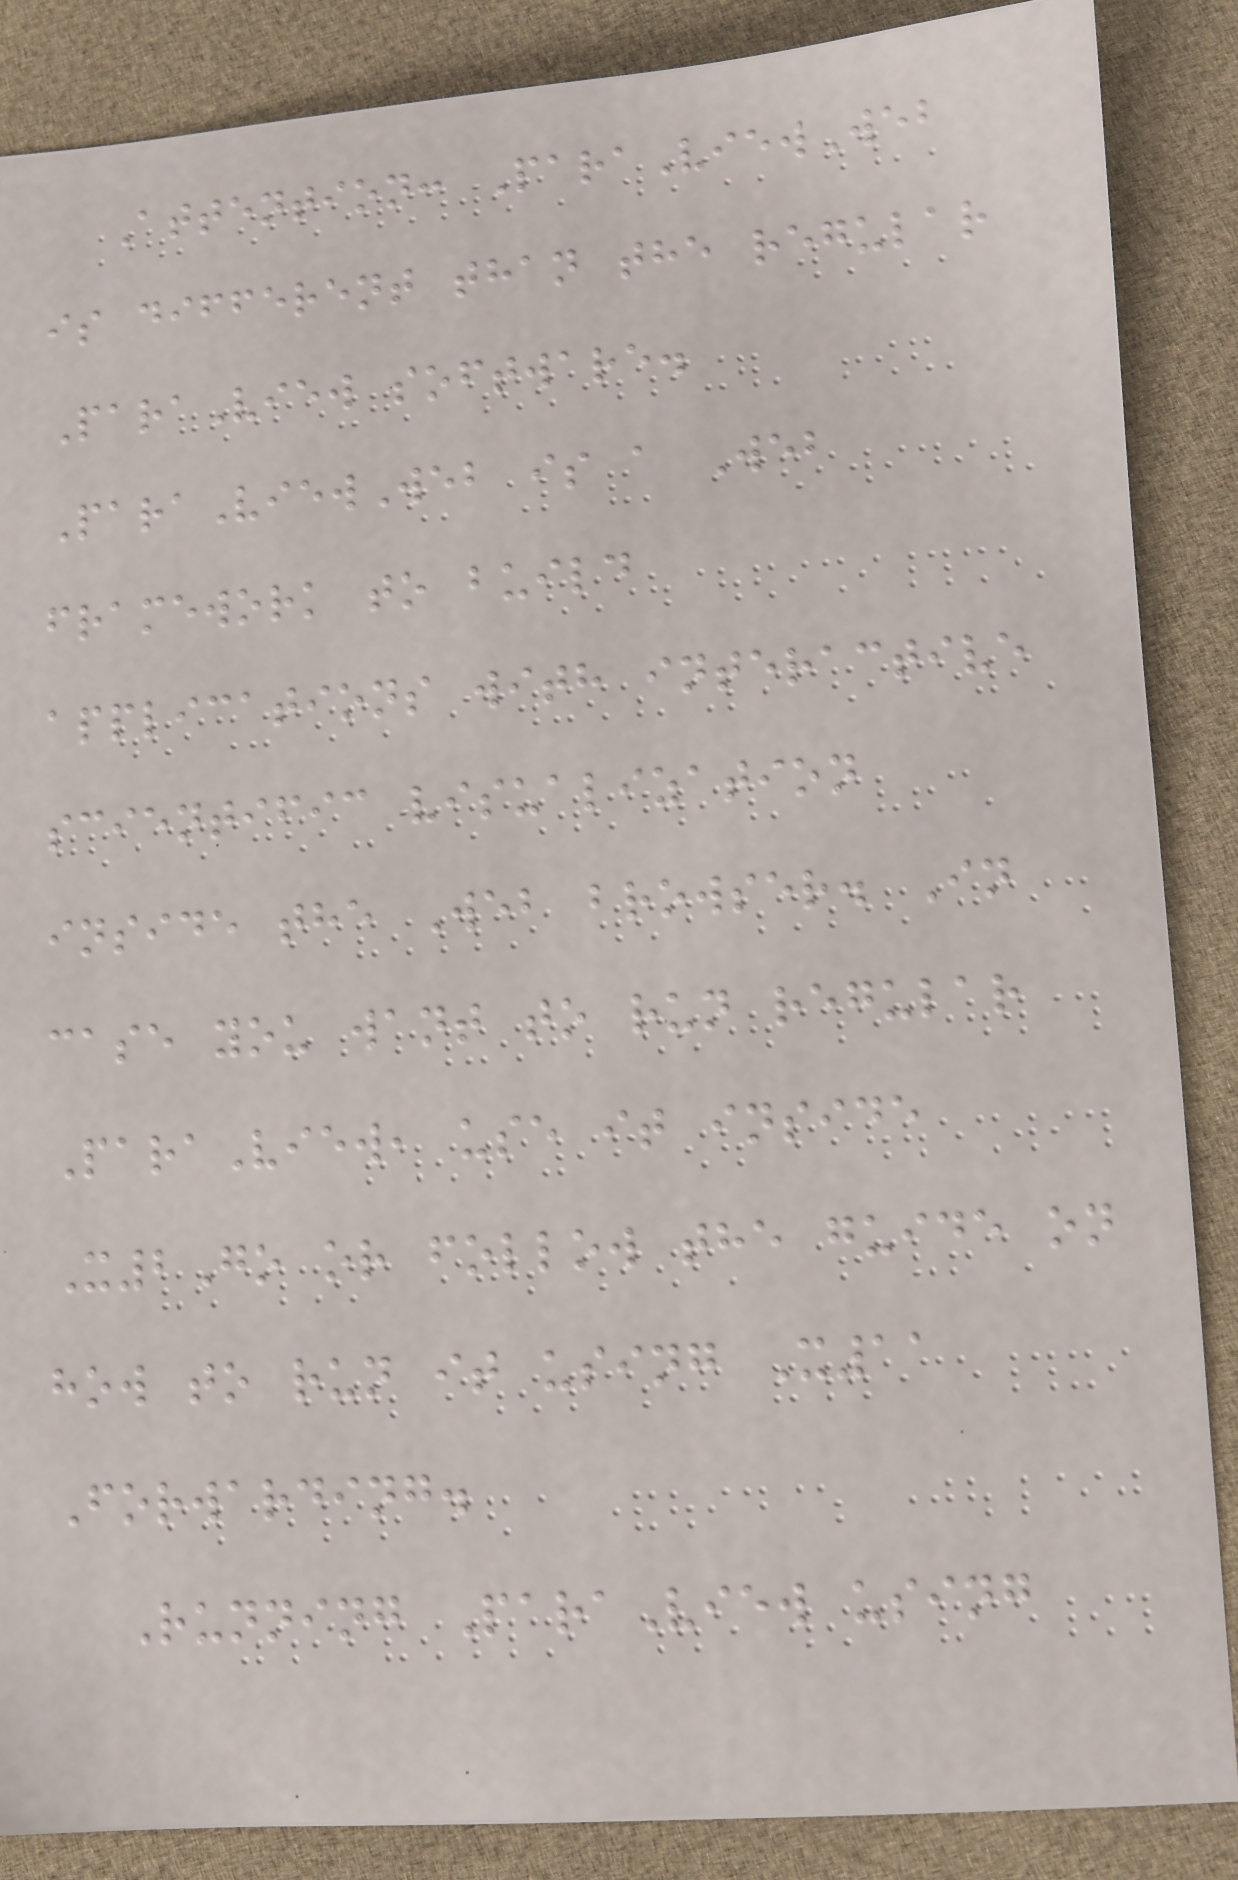Attention: ParaViewWeb
is different than the regular
ParaView software.
ParaViewWeb is a Web
framework to build
applications with interactive
scientific visualization
inside the Web browser. In
case you want to run regular
ParaView, use it inside
X2Go or follow the guide on
how to run it using X11
Forwarding.
Running ParaView using
